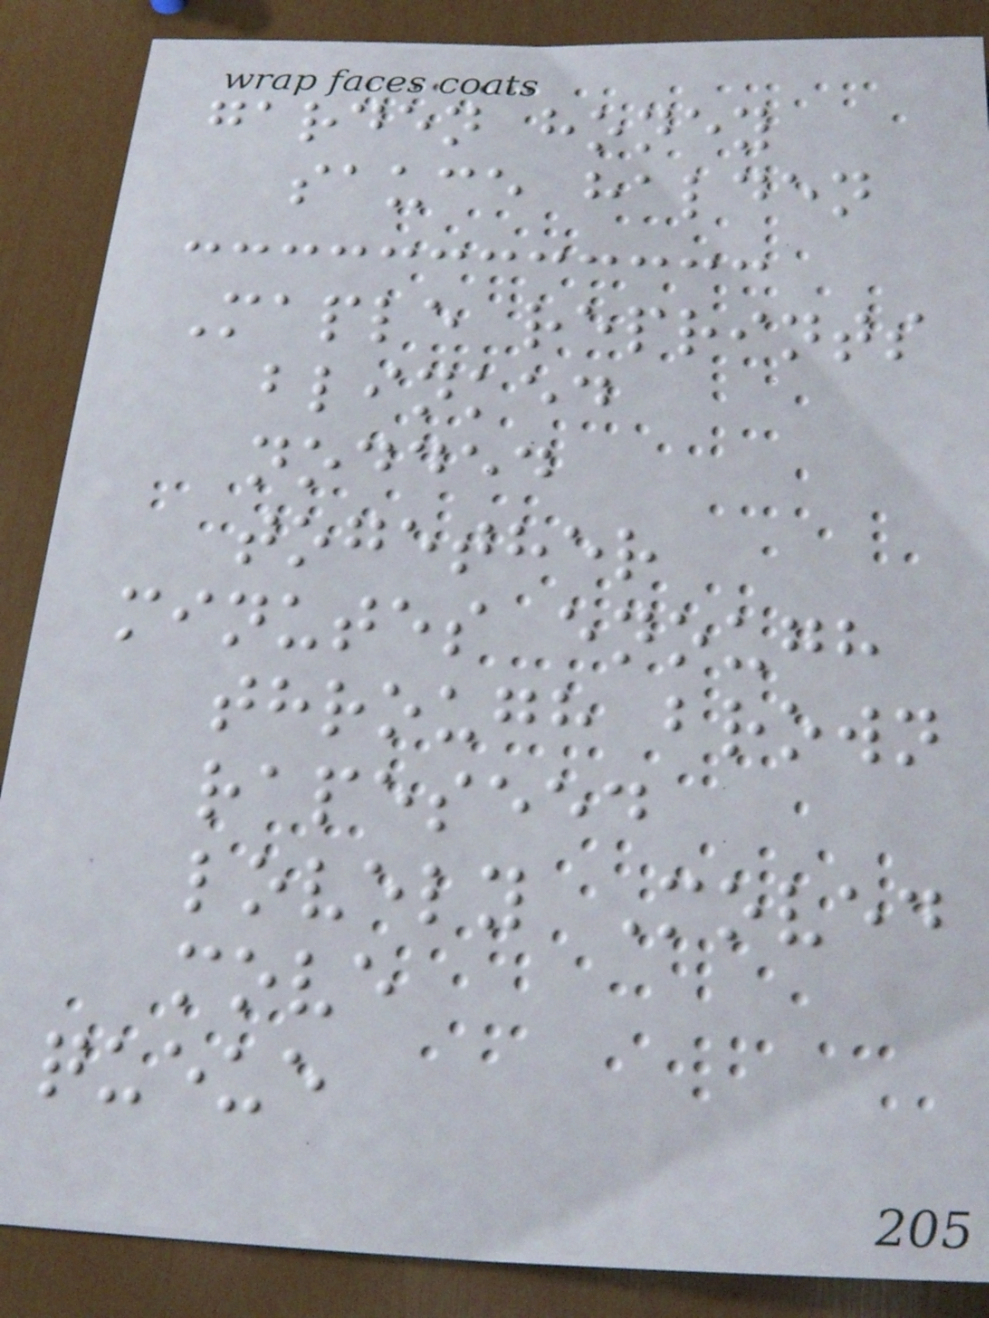garden honey
sauce halden
Maple reprints
blinked
nodded
together
minutes enough
through brown
rapeseed
lovely Moved
move
queue
